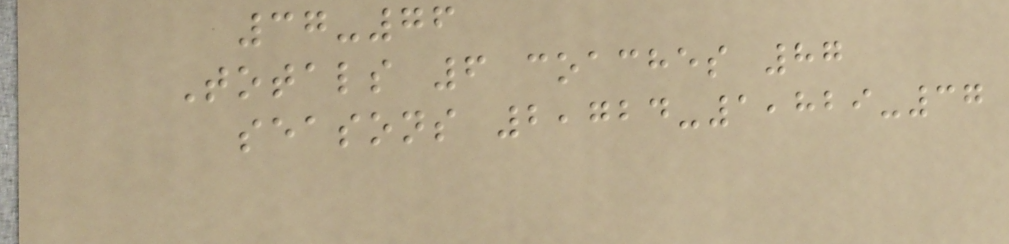37-76
Totals 6 coaches 87
seasons 2,724-1,829-37
